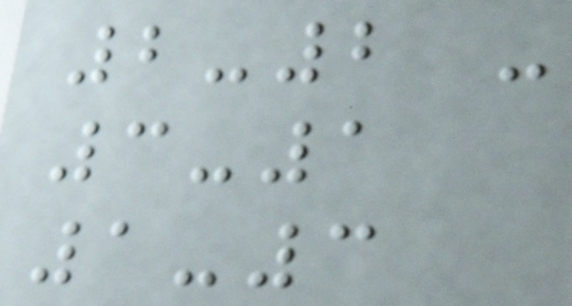2-2 -
3-1
1-3
